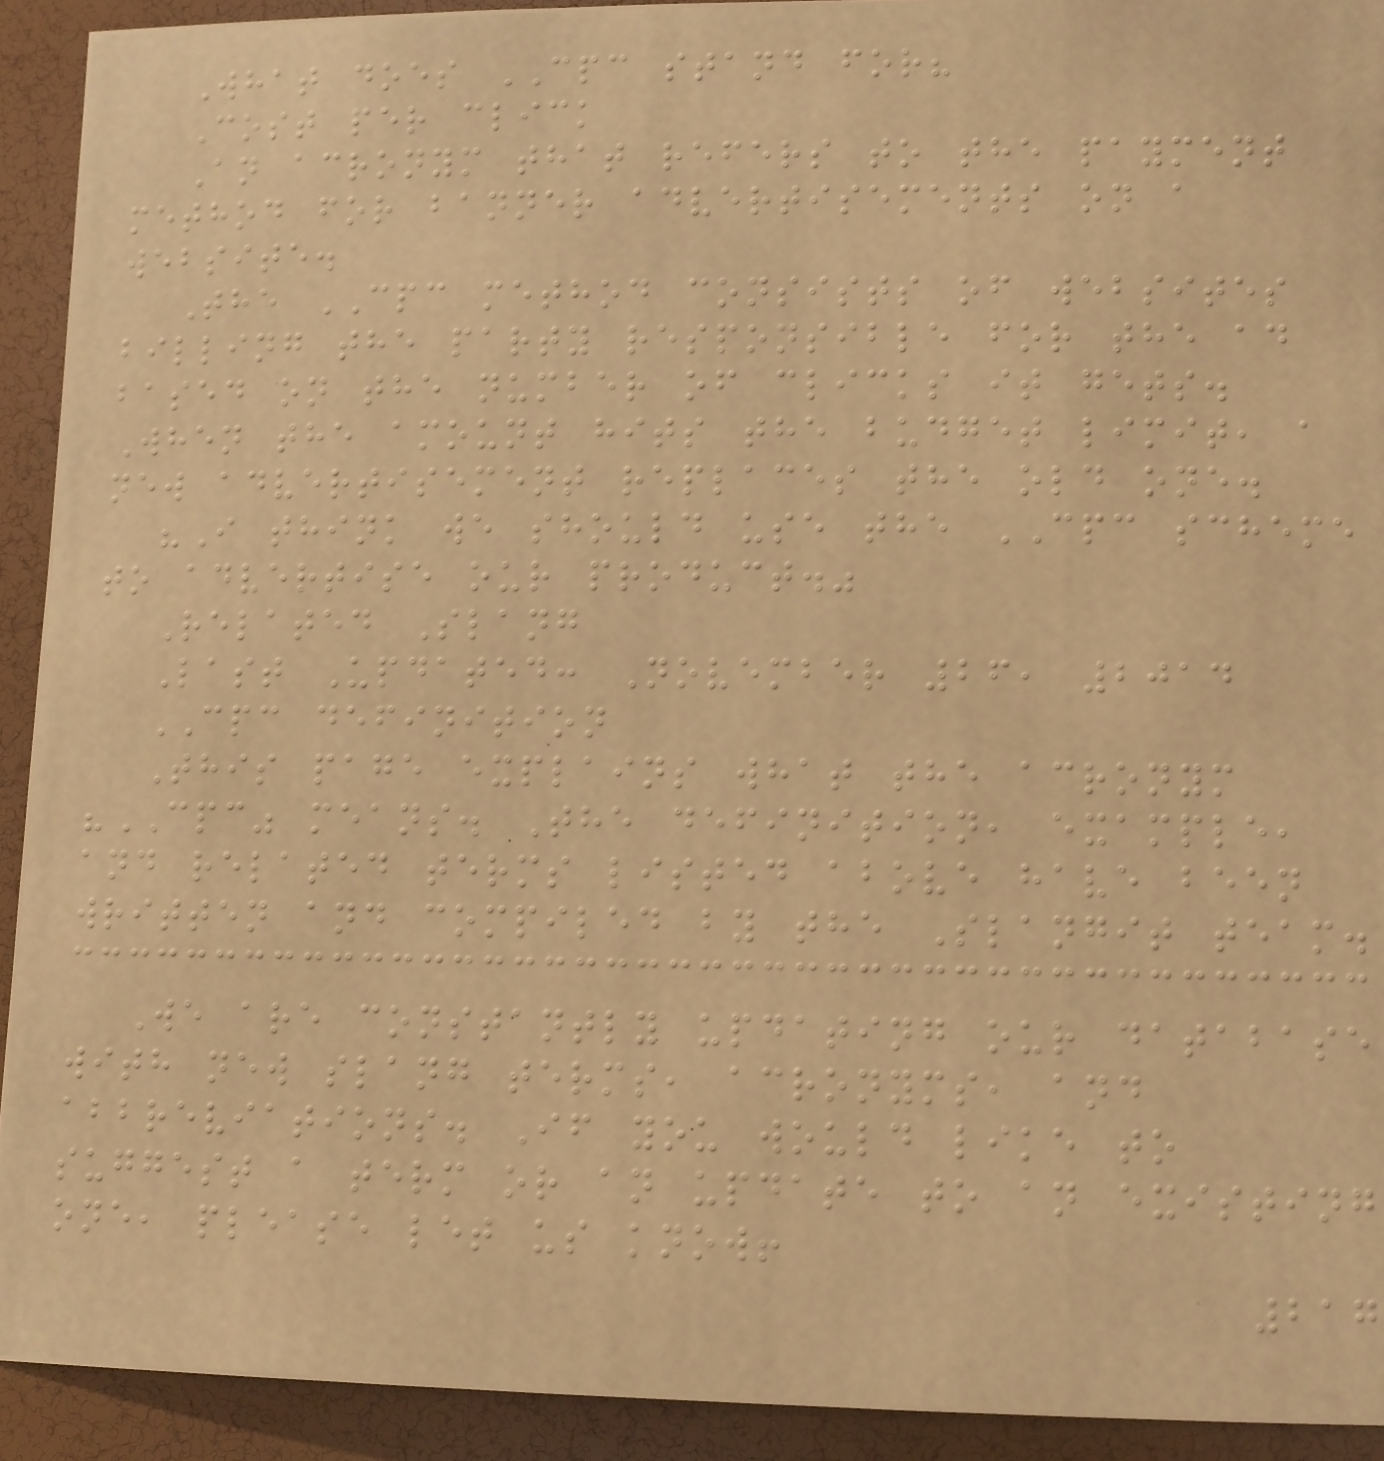What does CPC stand for?
Cost per click
An acronym that refers to the payment
method for banner advertisements on a
website.
The CPC method consists of websites
billing the party responsible for the ad
based on the number of clicks it gets.
When the amount hits the budget limit, a
new advertisement replaces the old one.
"I think we should use the CPC scheme
to advertise our product."
Related Slang
Last Updated: November 26, 2014
CPC definition
This page explains what the acronym
"CPC" means. The definition, example,
and related terms listed above have been
written and compiled by the Slangit team.
We are constantly updating our database
with new slang terms, acronyms, and
abbreviations. If you would like to
suggest a term or an update to an existing
one, please let us know!
217
